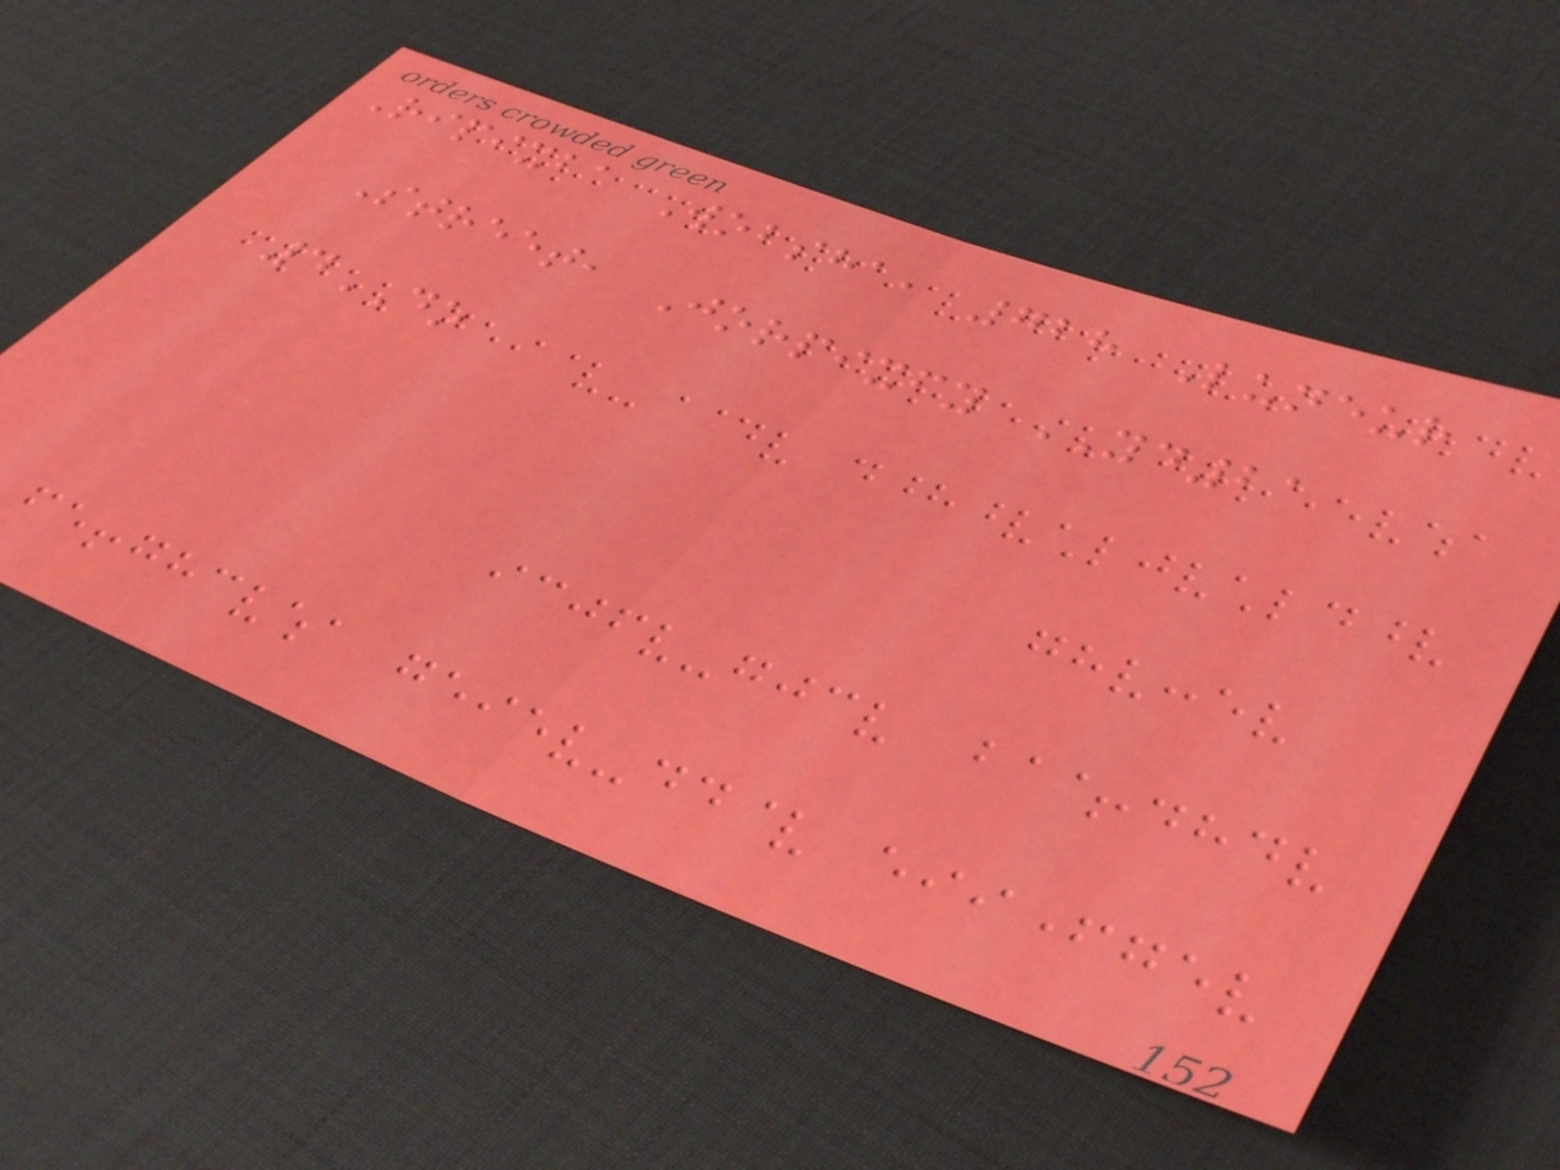Ripixba Wobsha, 728 Luneur
Street, Jorpixfy YD21
4DO
